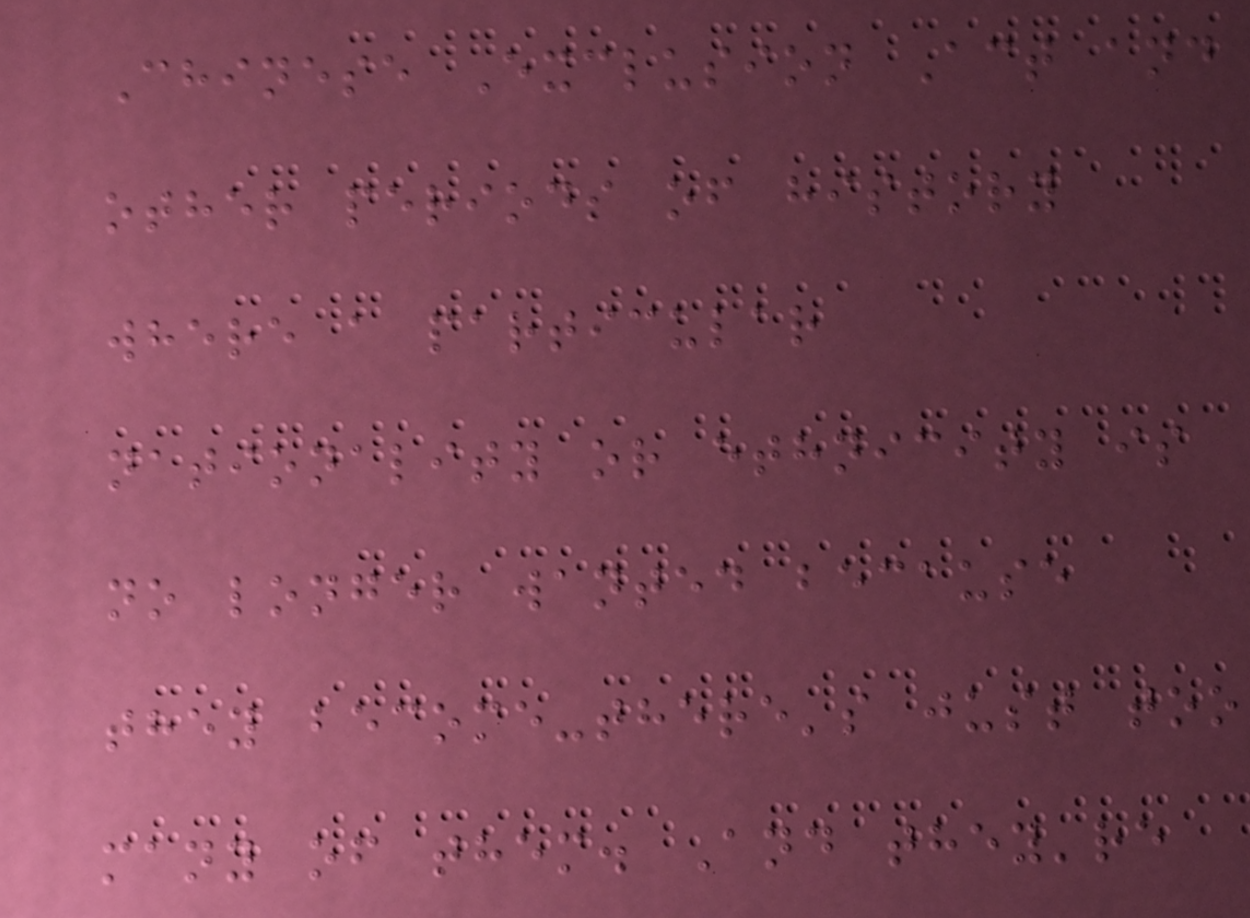Chinese Exclusion Act and
other periods of history
where a particular
nationality or ethnicity is
no longer wanted because
they become-there's just too
many of them. And they're
